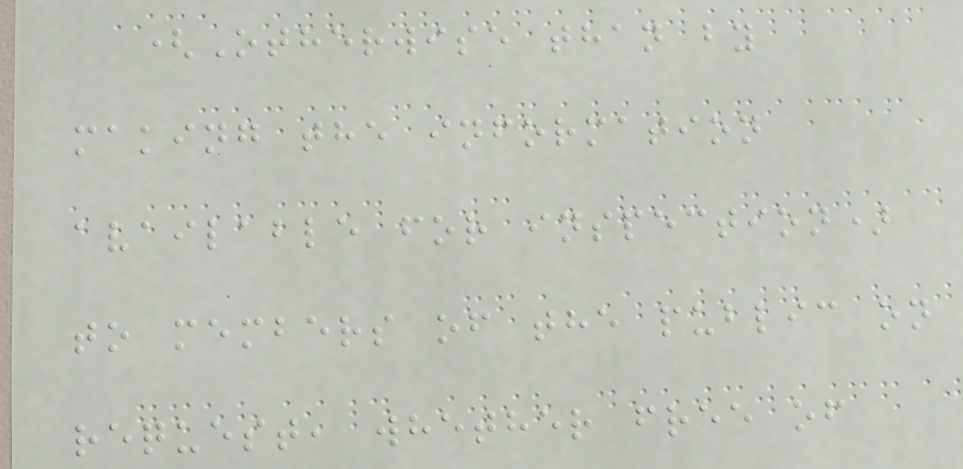(Otherwise than by
making the information
available for inspection)
to members of the public on
request, whether free of
